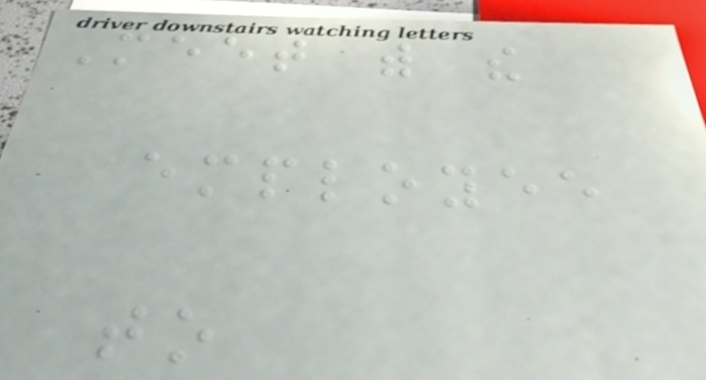Meet with the
employee
to
